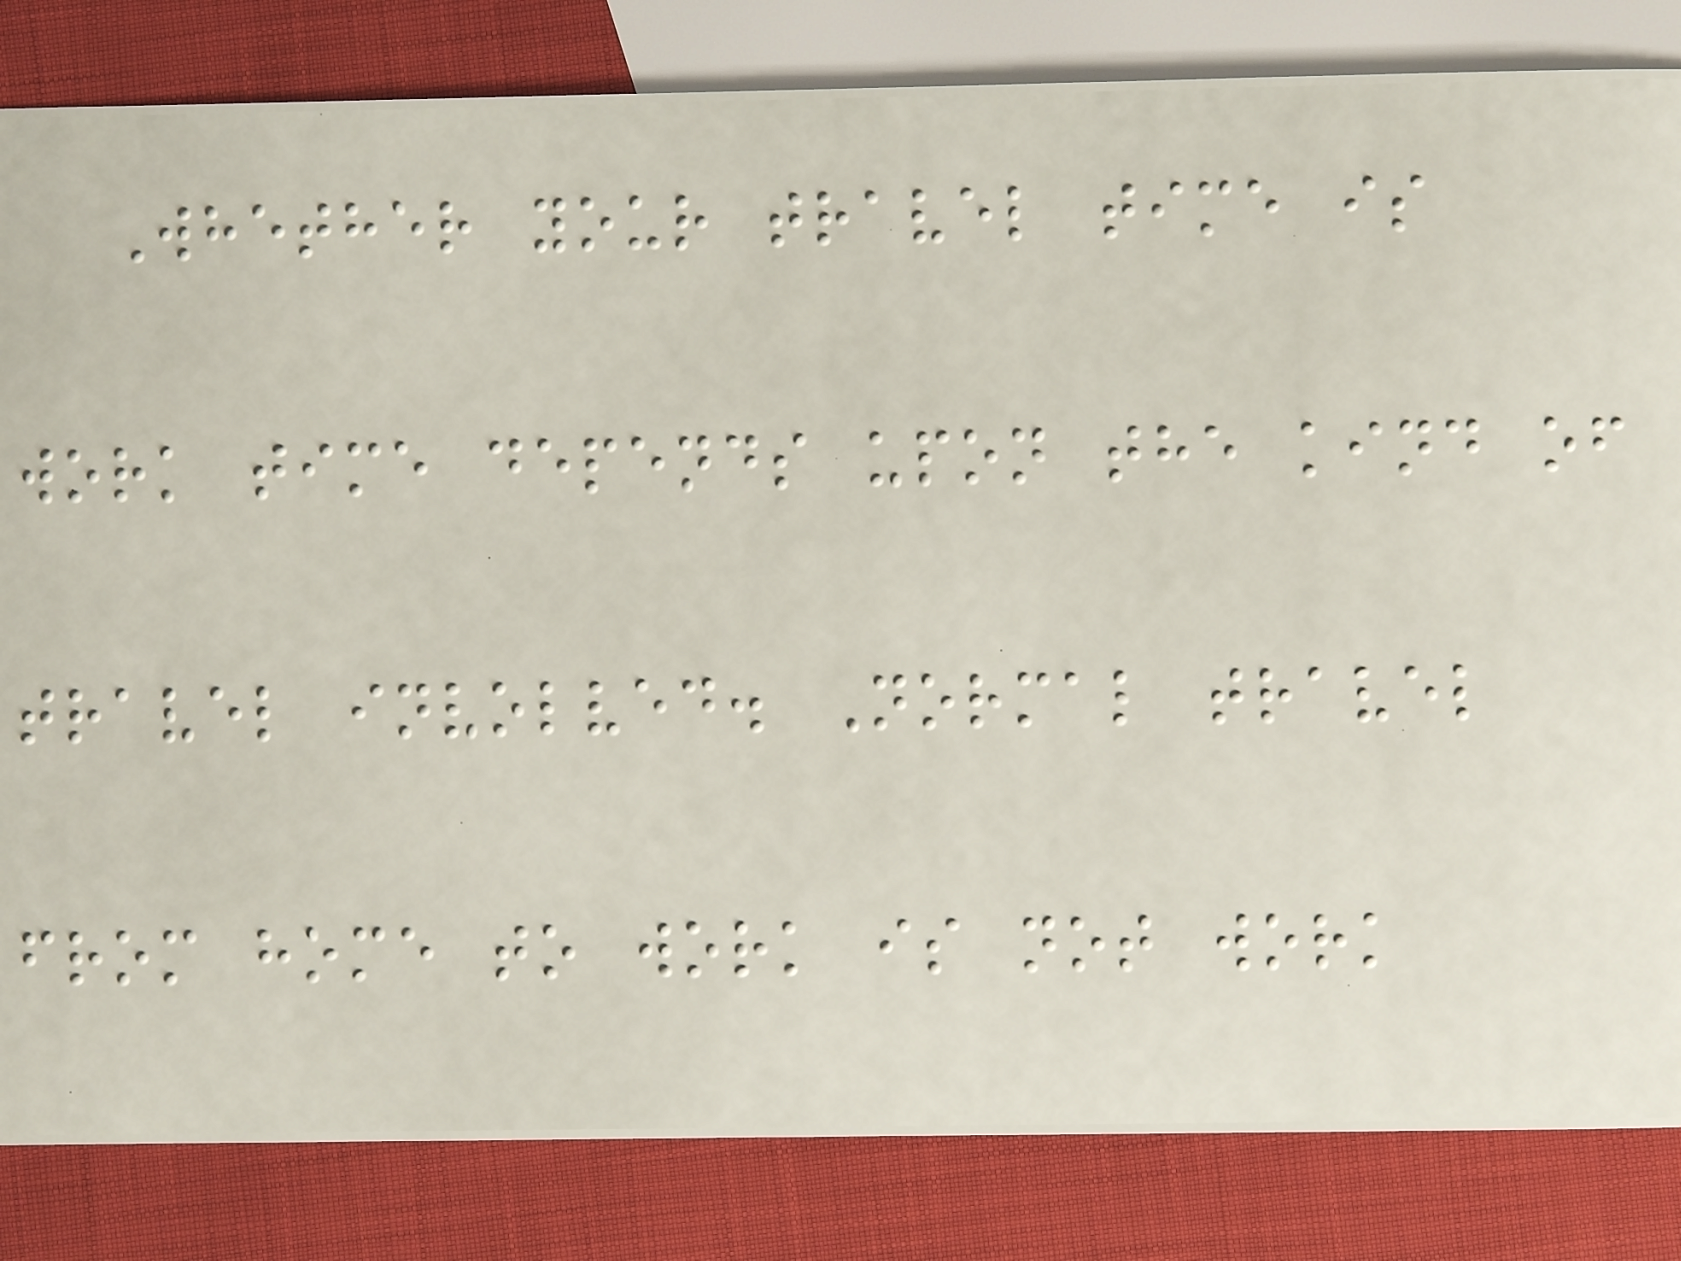Whether your travel time is
work time depends upon the kind of
travel involved. Normal travel
from home to work is not work
